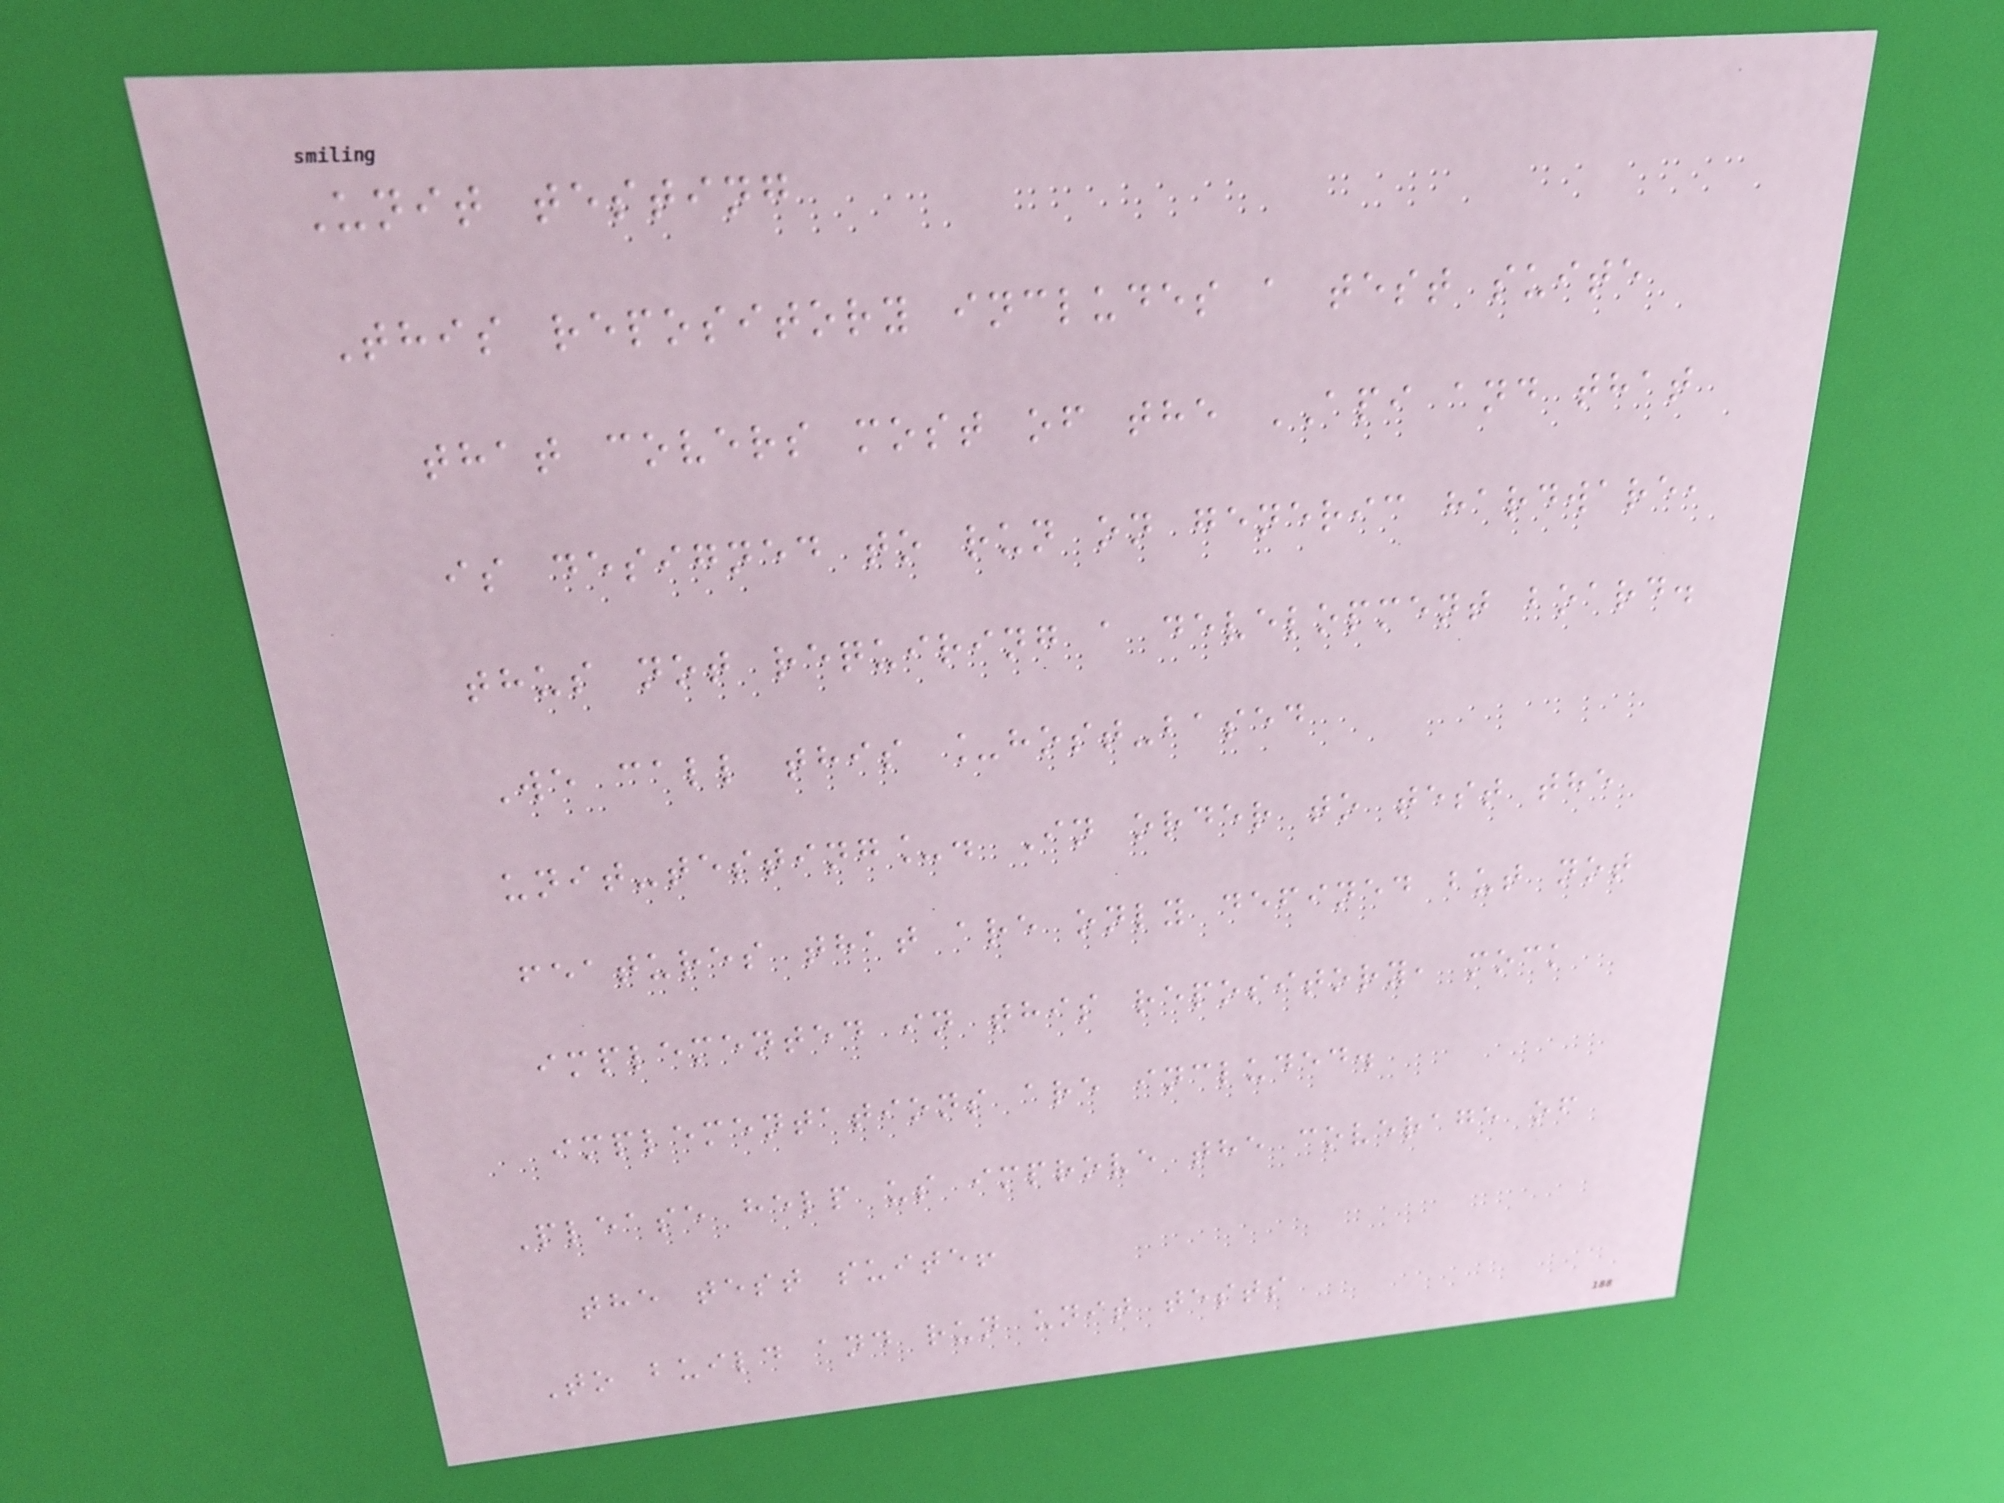Unit testing
This repository includes a test suite
that covers most of the API and that
is designed to run on generic hardware,
thus not requiring a development board.
We call this _host-based
unit-testing_. In order to test the
features that are only defined but not
implemented in this repository, mock
implementations are included.
Please help us improve the coverage of
the test suite!
To build and run unit tests
